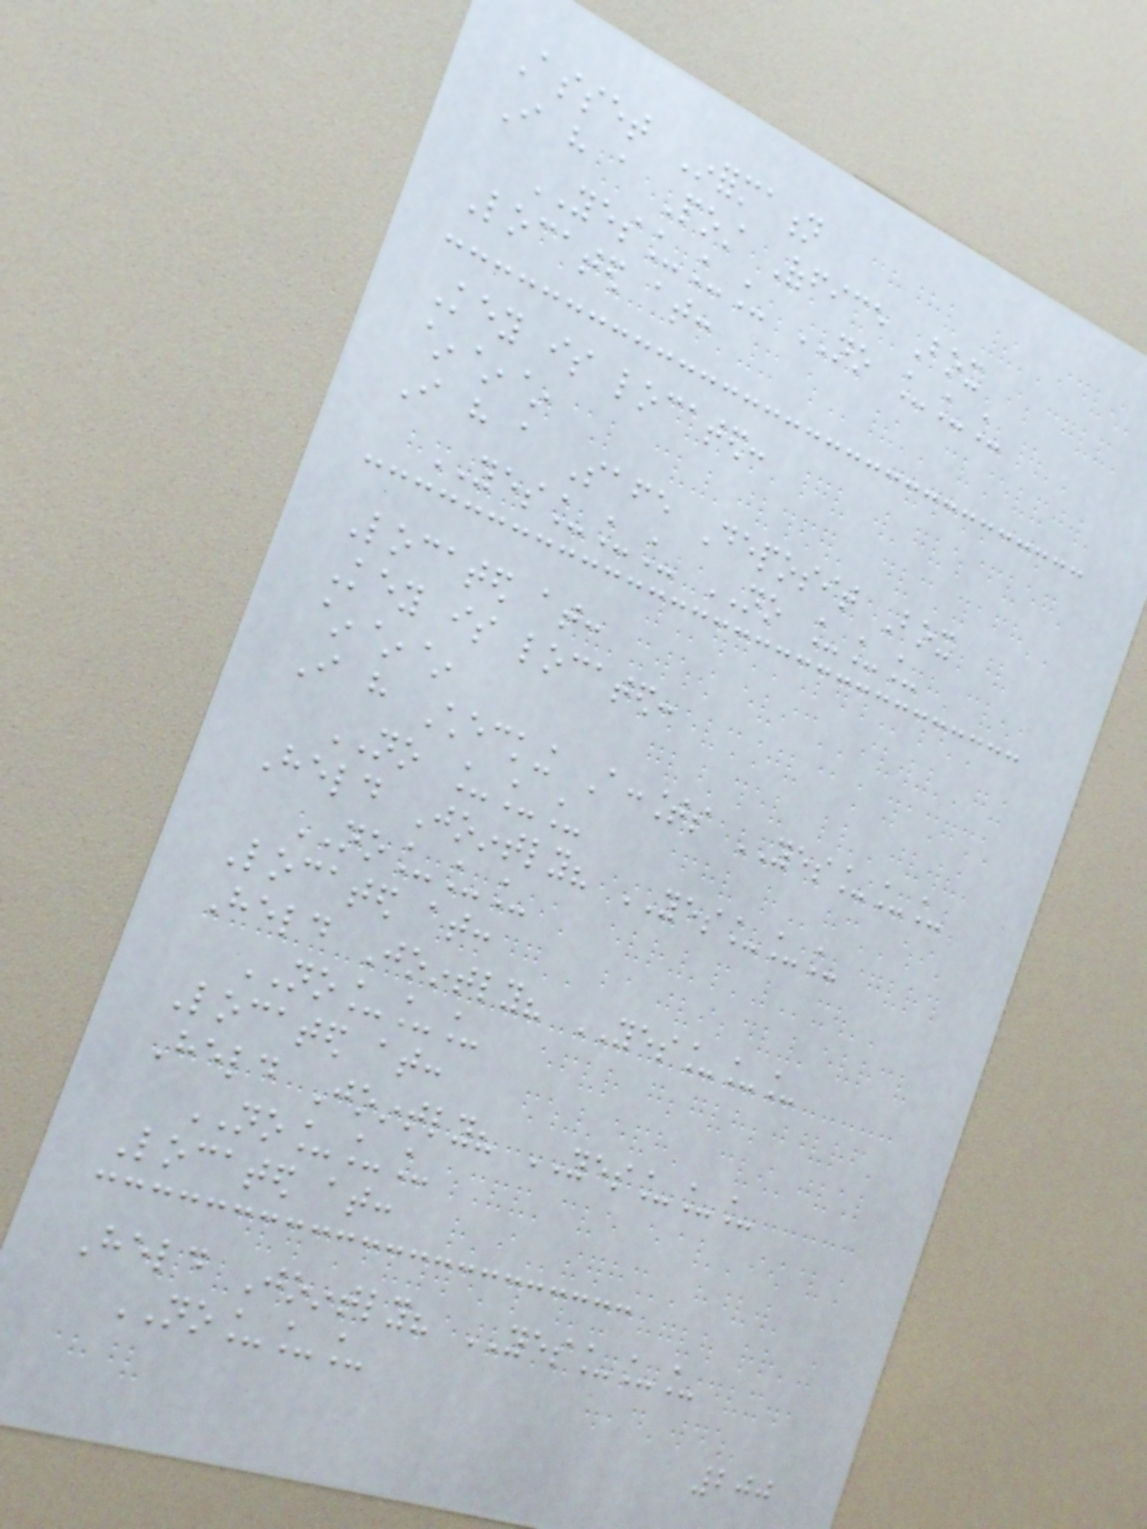Asset Information
I have a Post Office Box
YES___ NO ___
Located at:
Key is located:
~~~
I have a Safe Deposit Box
YES___ NO ___
Located at:
Key is located:
~~~
I have Checking Accounts YES___
NO ___
Held Jointly? YES___
NO___
Located at:
Held Jointly? YES___
NO___
Located at:
Held Jointly? YES___
NO___
Located at:
Held Jointly? YES___
NO___
200
